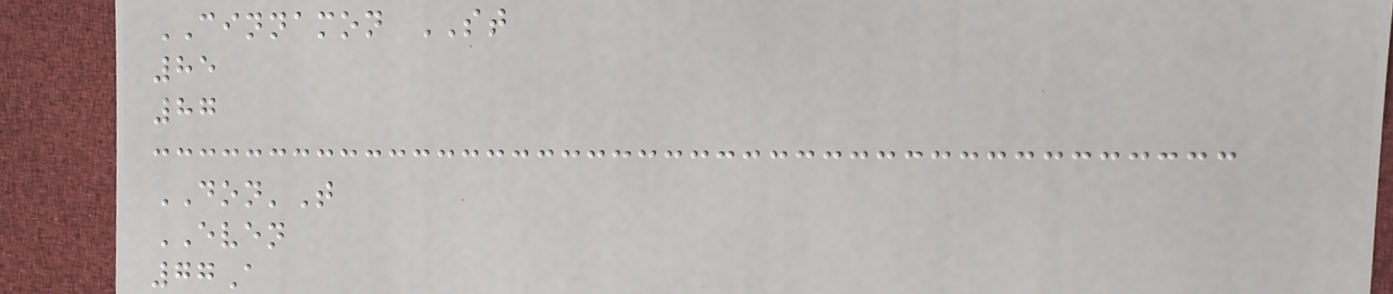CINNAMON ST
85
87
DON'T
EVEN
77A
